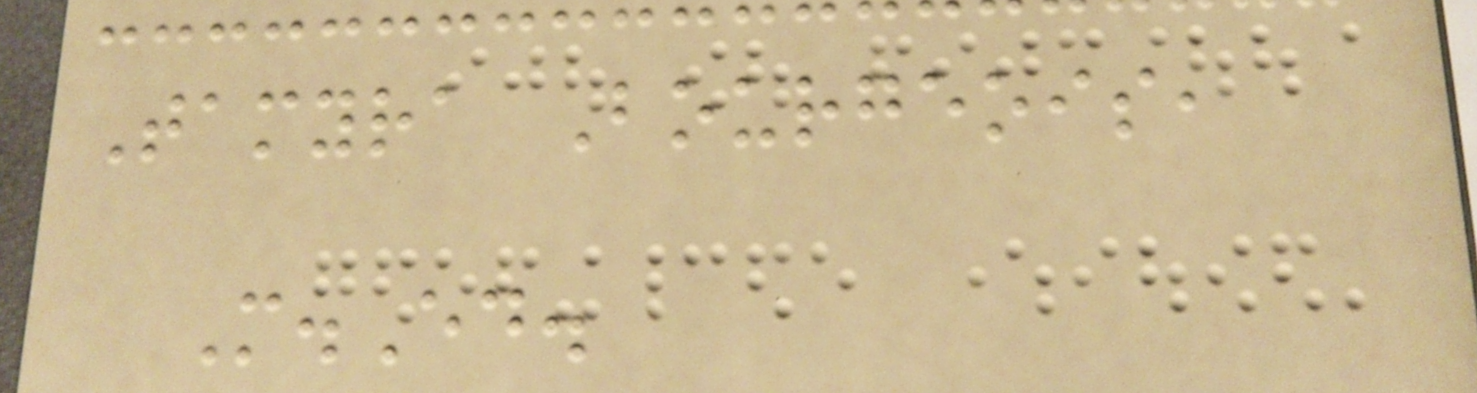Tamyra Bourgeois,
M.Ed.
